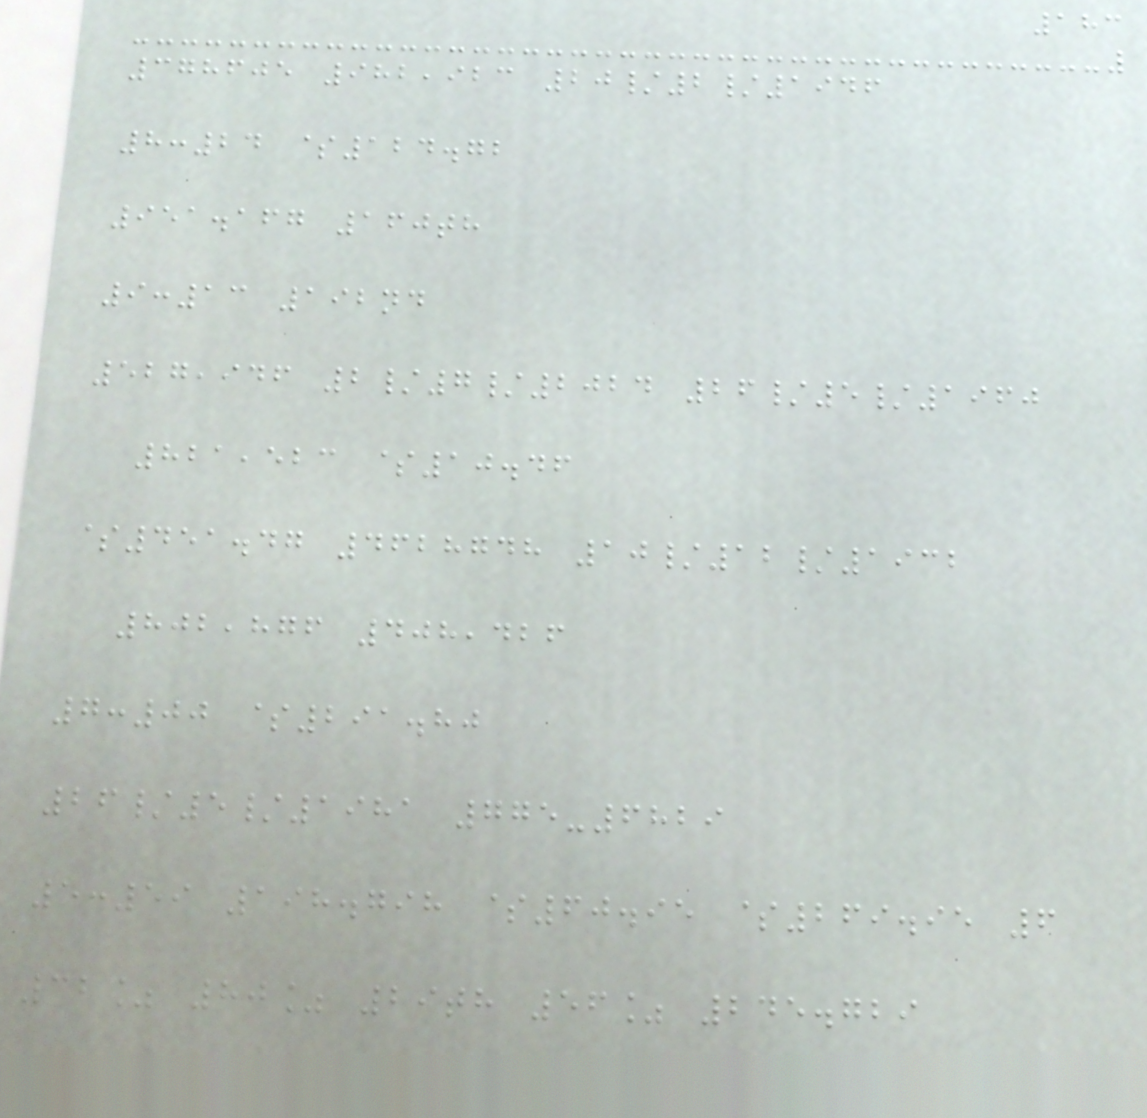183
378605 982,923 20/2/1946
8:24 $124.72
951.167 160th
9:13 192nd
527,946 2/7/2024 26/5/1960
821,523 $10.46
$451.47 4628748 10/12/1932
802,876 408,426
7:00 $291.80
26/5/1981 775-6829
5:59 198.798 $60.95 $269.95 6
32% 80% 29th 56% 245.729
